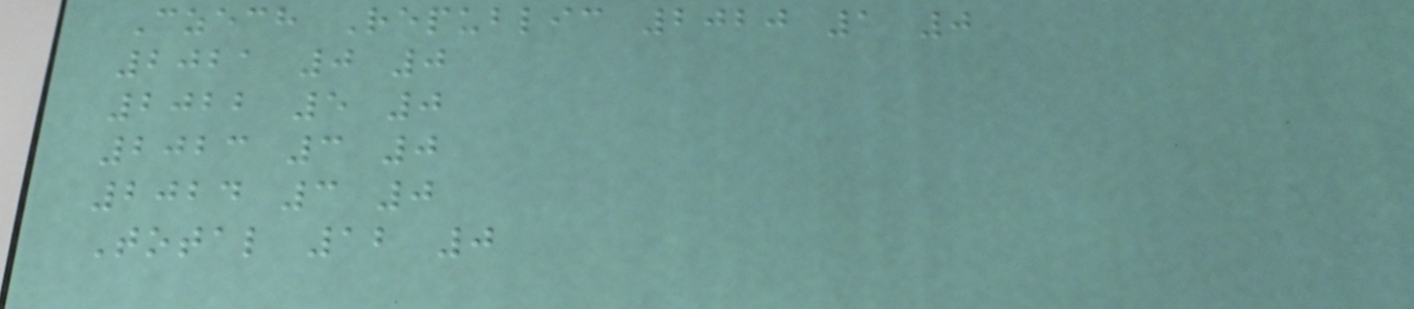Czech Republic 2020 1 0
2021 0 0
2022 5 0
2023 3 0
2024 3 0
Total 12 0
